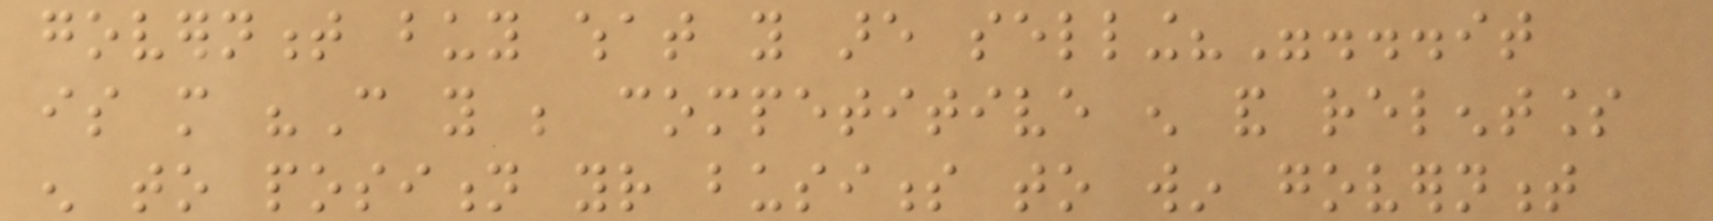government buy what you are selling?"...it
is more "Can you be competitive enough and relentless
enough to position your business to win government
